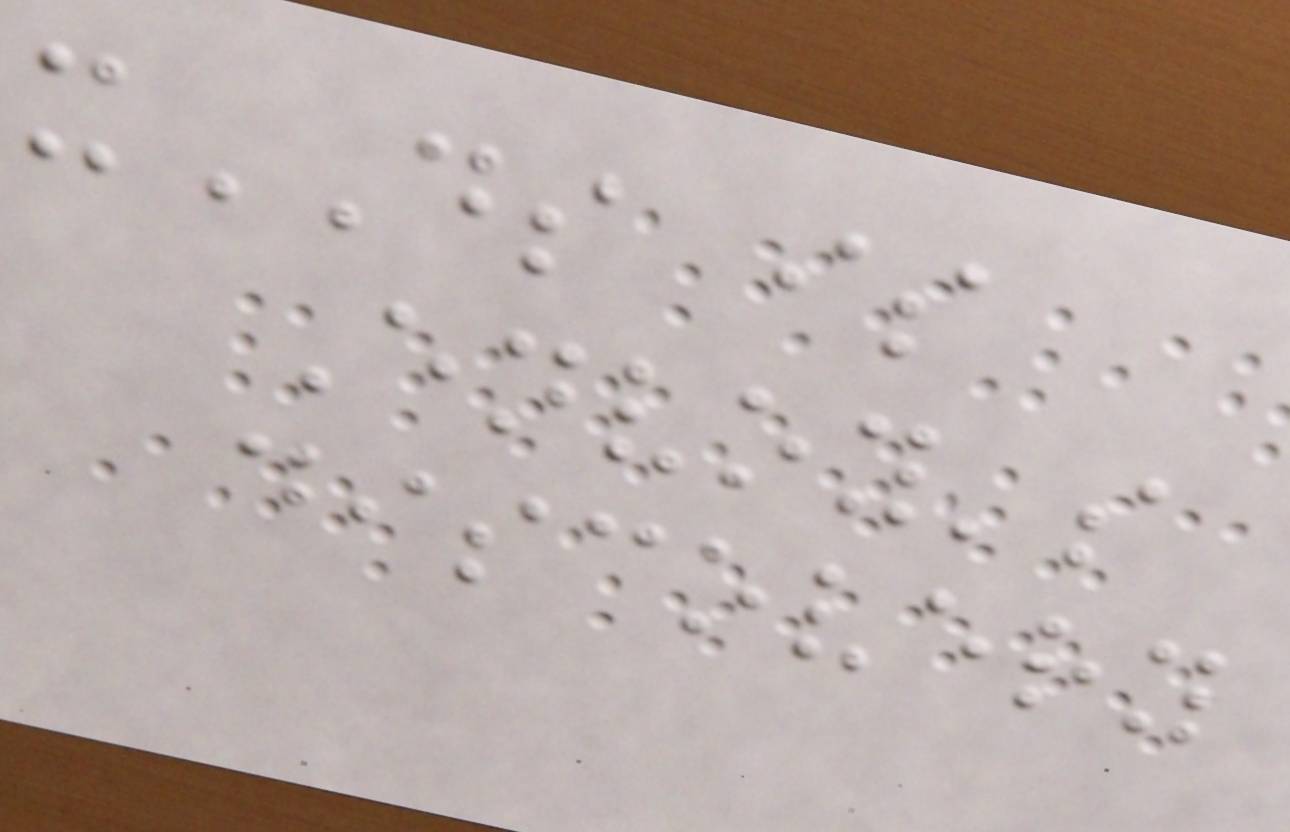xDS is
Envoy's
discovery
